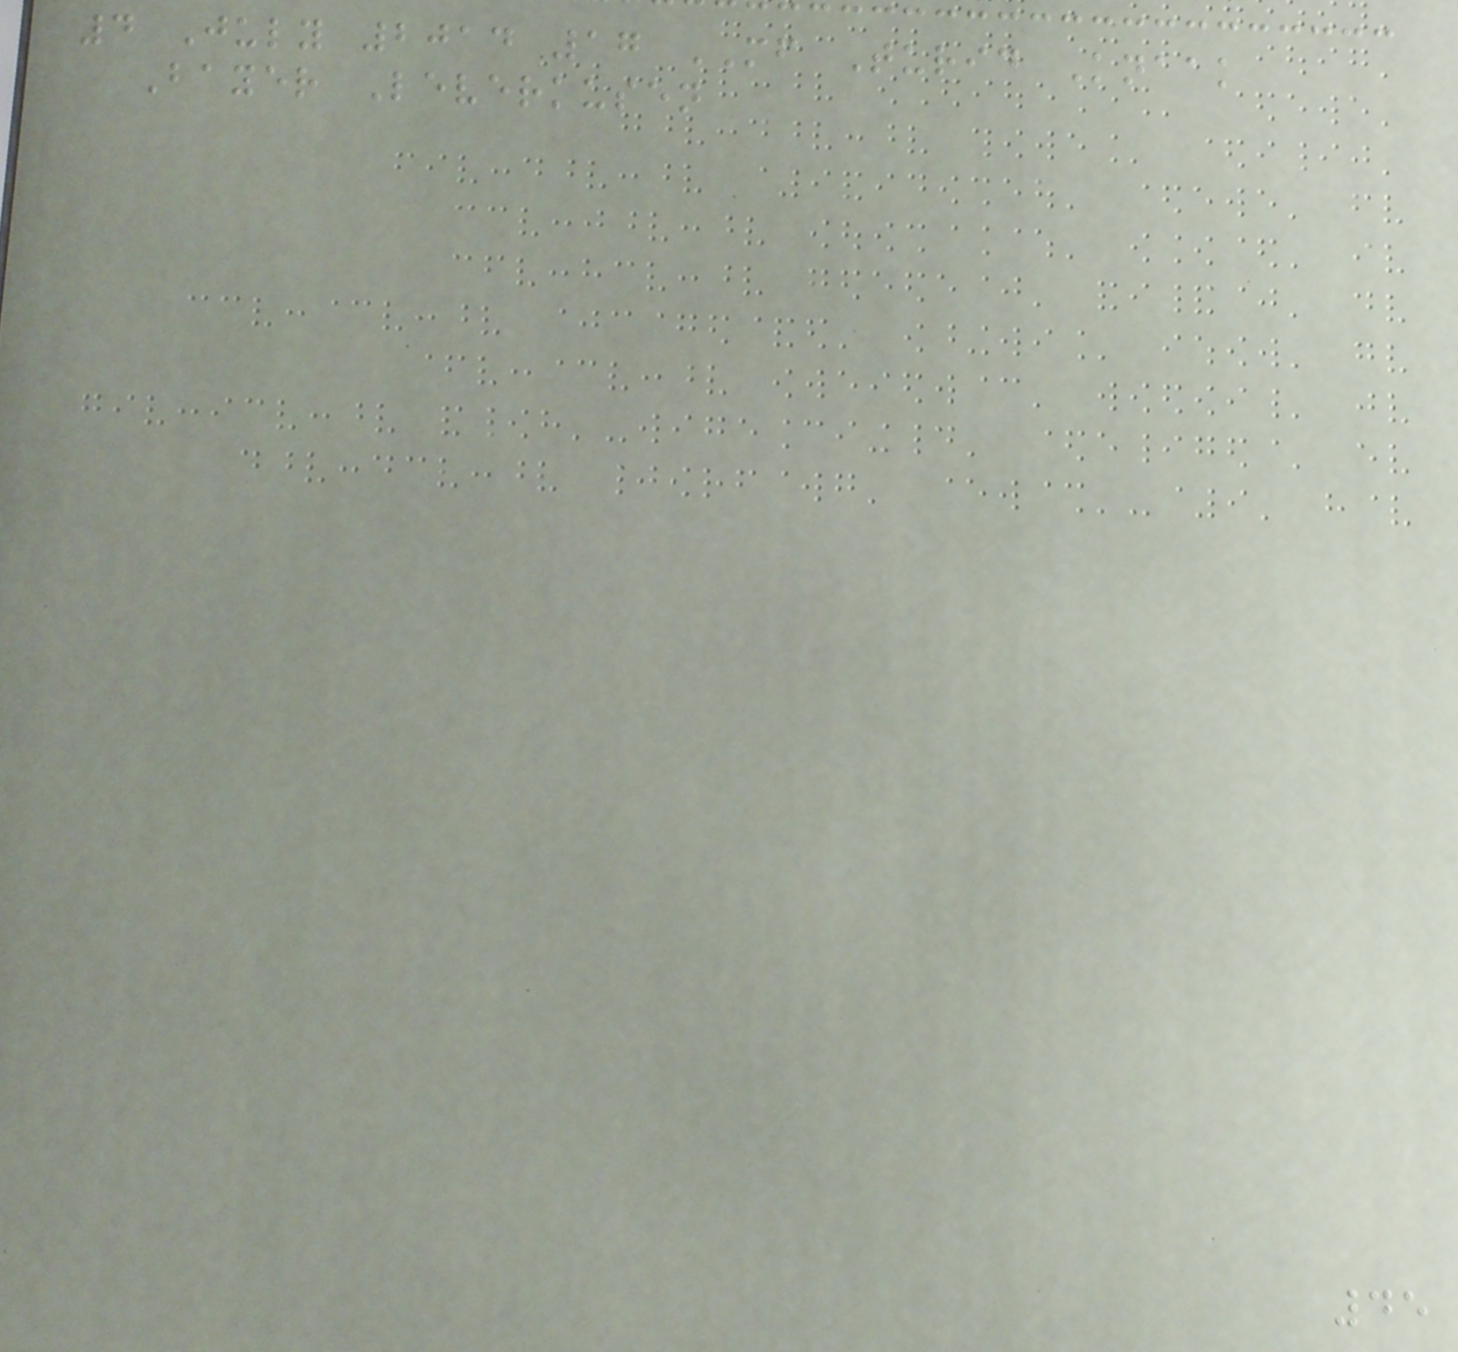4 July 2014 17 MF Turid Knaak
Bayer Leverkusen
45
